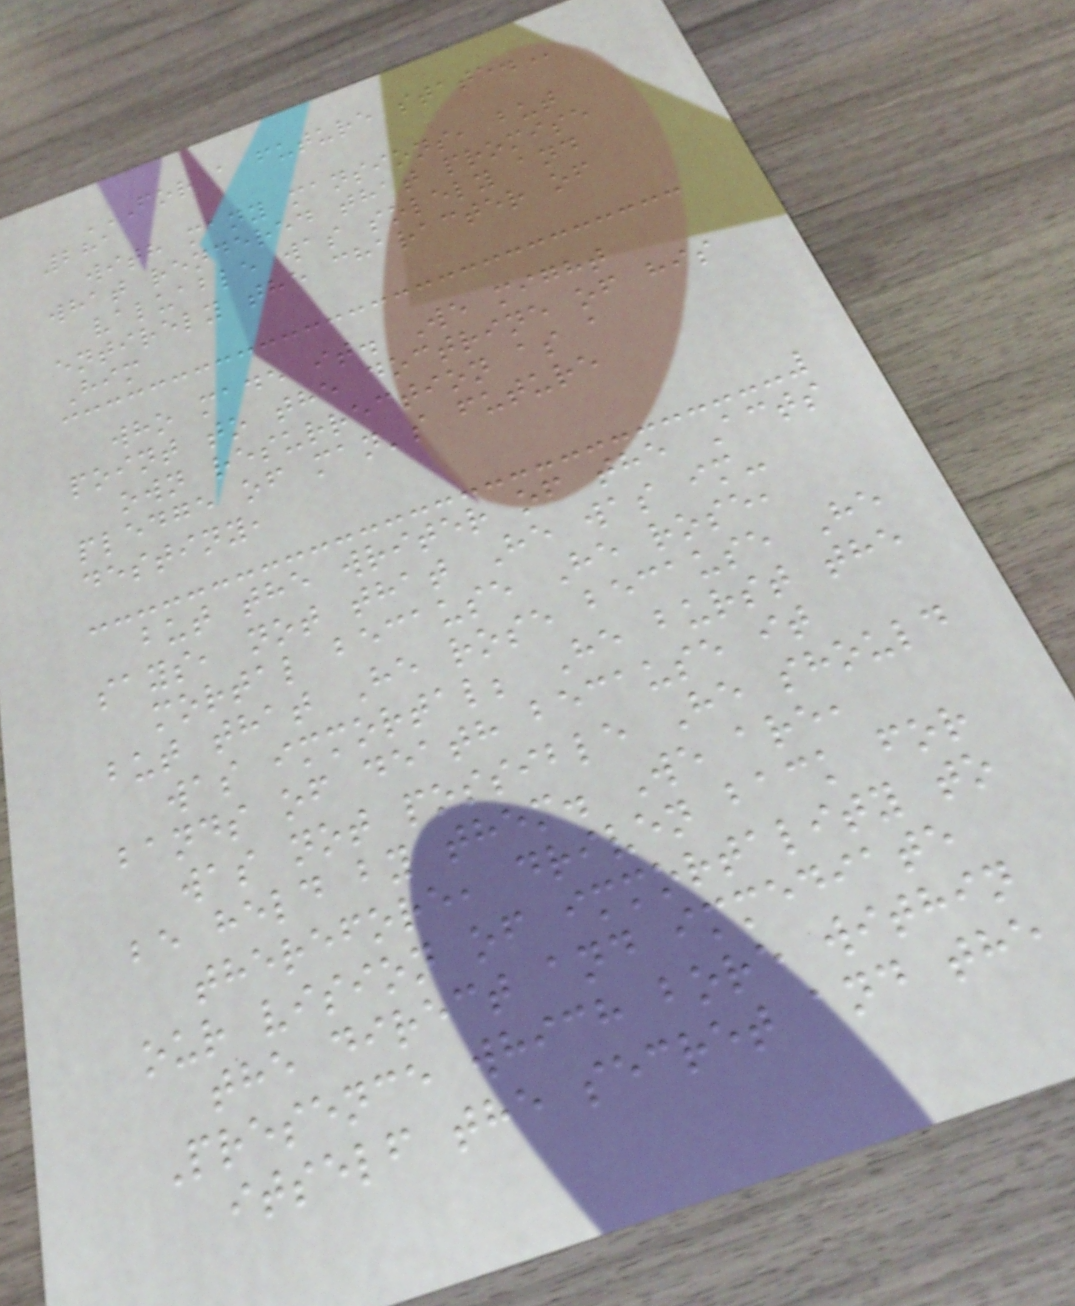FOR A FUTURE STATE.
281
with many mansions, but
what rendered that promise
valuable was solely and
entirely the character of
Him
who made it. We might
point to the doctrine of his
own resurrection as a
pledge of man's future
destiny,
but the writer of the Acts
says, not that He was im-
mortal because He rose,
but that He rose because He
was immortal; He burst the
bands of death because it
was not possible He should
be held by them. We are,
therefore, driven back for
our vision of immortality to
the direct and immediate
Presence which bore within
itself the secret and the
